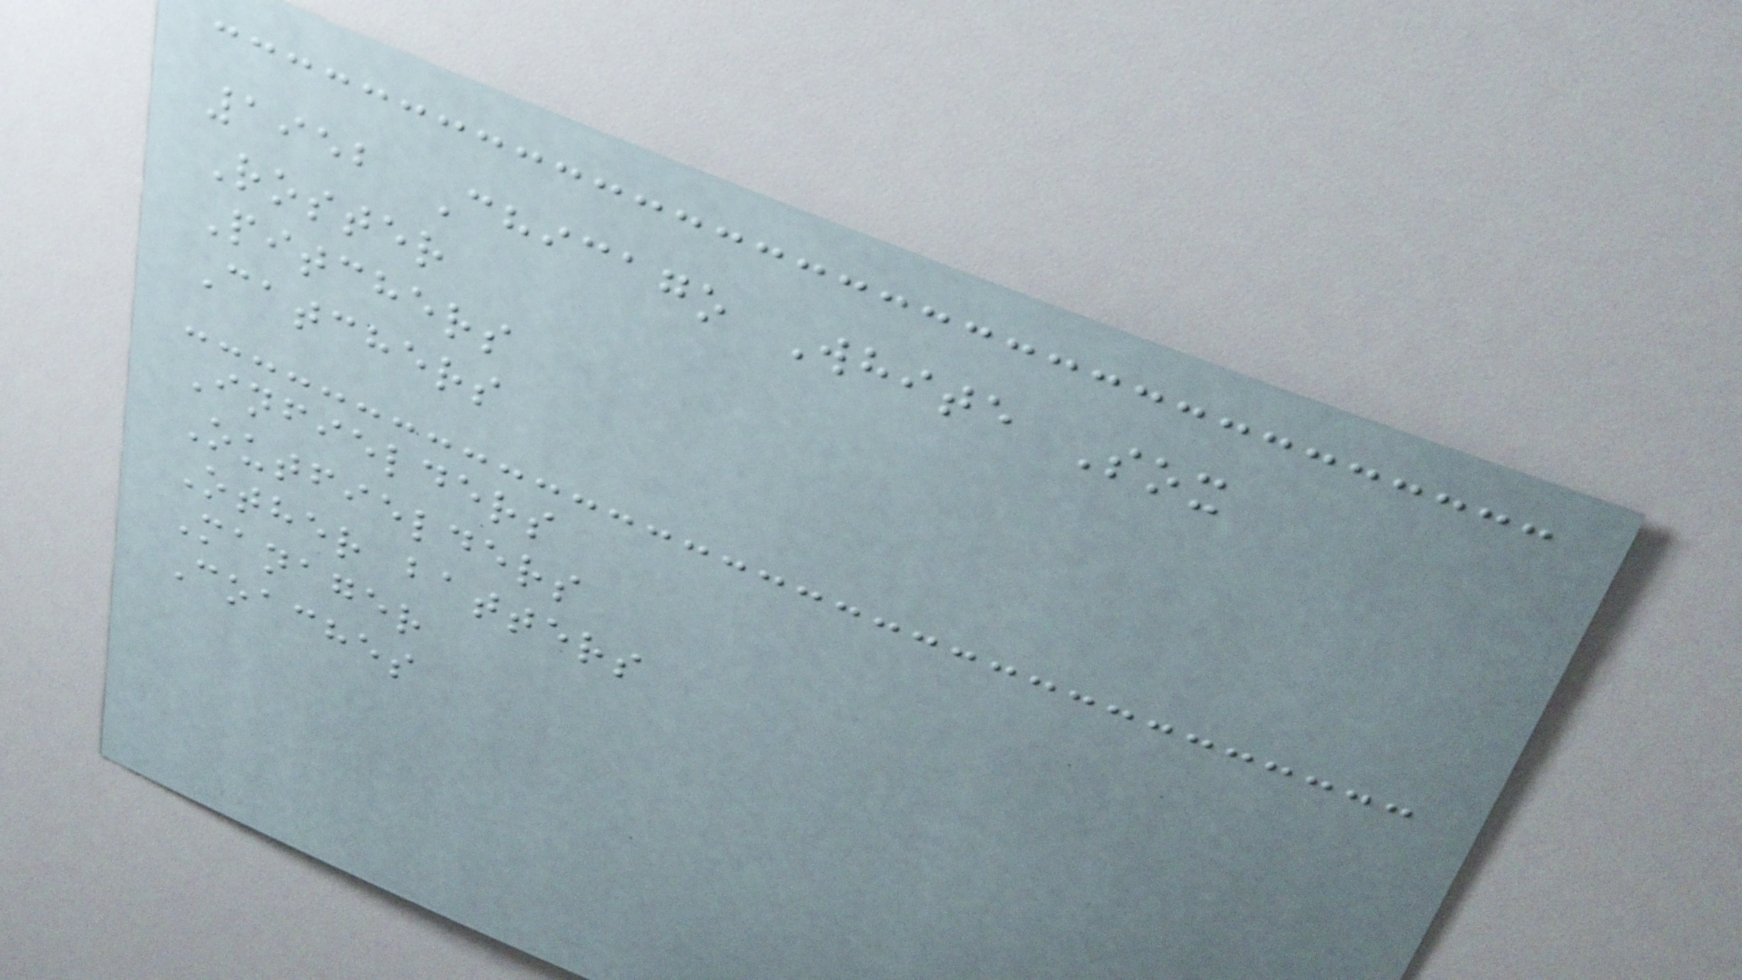1952 Chicago White Sox
Roster
Pitchers
Catchers
Infielders
Outfielders
Other batters
Manager
Coaches
